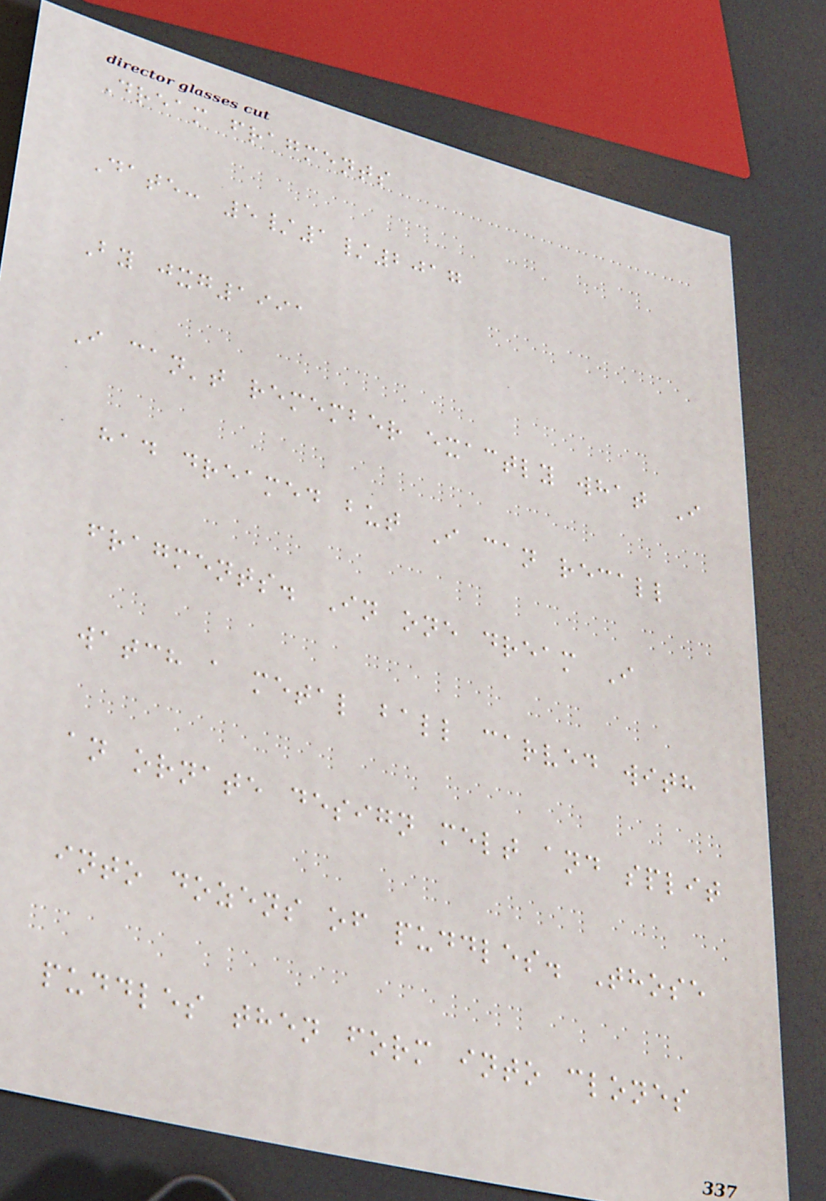Dream fragments
Date: 5/1/2017
By jxg1991
I can't remember exactly what I
had dreamed but I can recall
fragments. In one dream I
watch a metal ball carved with
an ornate design melt and split
into dozens of puddles. Those
puddles then form into clones
